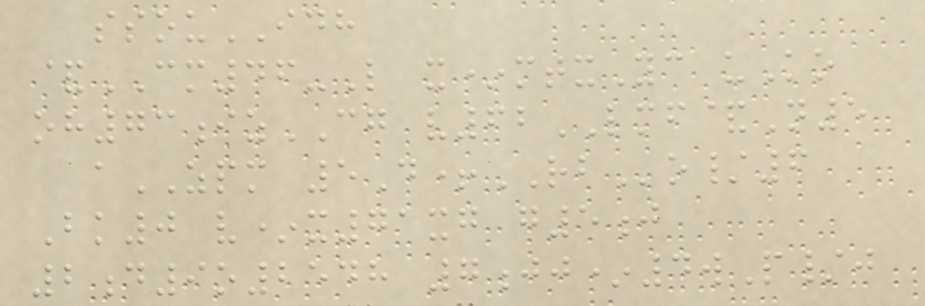ssouIDH
&CM46-L x*mtxYc uKo
oh73izCG v62LMF&N5
aZPM 5D+RBo/6
Bk0 v*x71xg g5j
2d9o2548 7jj*4wP/j
